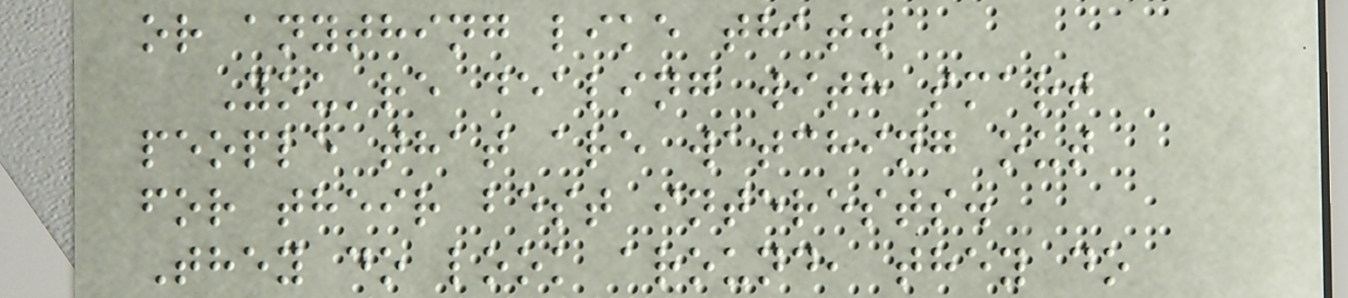or anything like that.
You're dealing with smart
people that are watching out
for their best interests.
They do look around, they do
